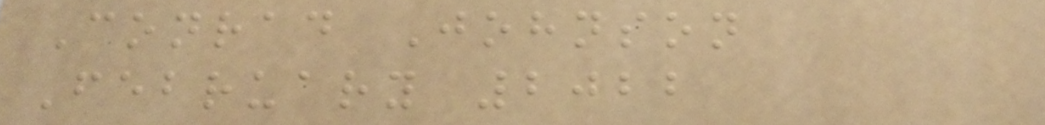Conrad Johnson
February 2022
